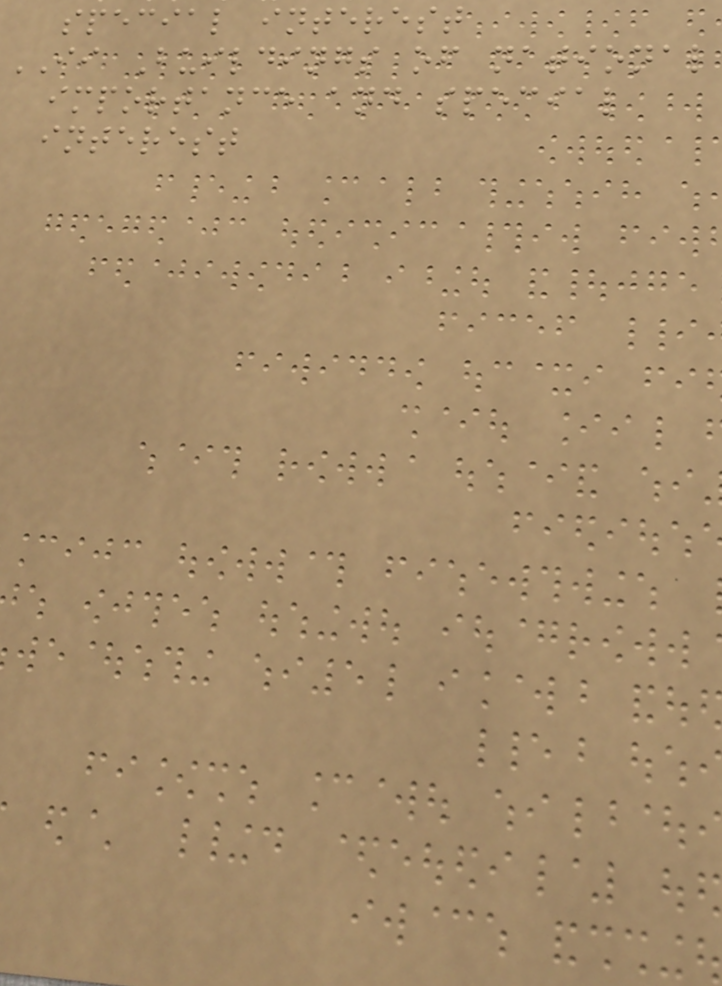special interest
II Buildings of national
importance and special
interest
